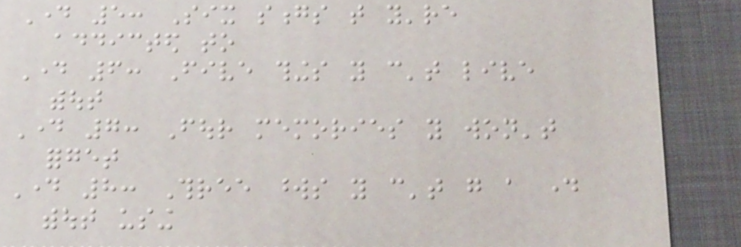Day 5: Six songs that you're
addicted to
Day 6: Five things you can't live
without
Day 7: Four memories you won't
forget
Day 8: Three words you can't go a day
without using
